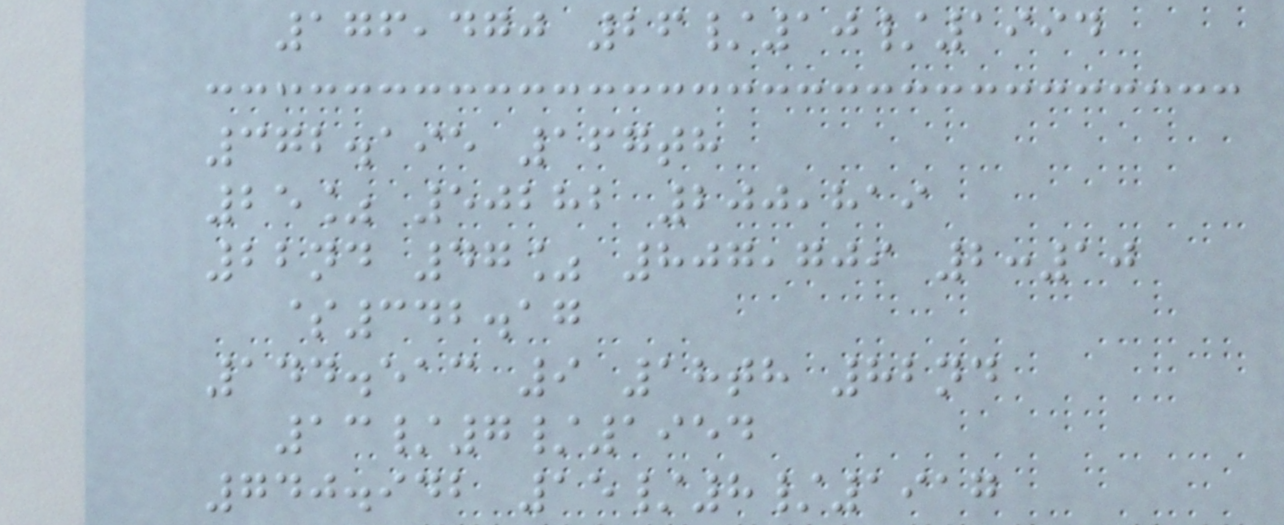176,470 26/10/1994
372.195 167th
25% 50282 200,819
22nd 47% 807,709 2:10
$342.17
144.513 9 18th 82nd
13/7/1954
740.942 15/8/1917
